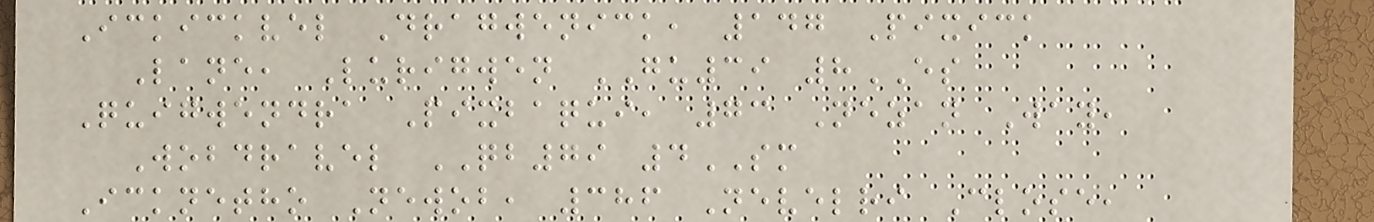Ickickvel Dragwenick, 147 Pixick
Lane, Lurigwen GU39 8ES
Quigwendra Pixbaqui, 73 Nezan Way,
Wobdravel QB79 4SM
Icknetho Newob, 386 Nevelri Close,
